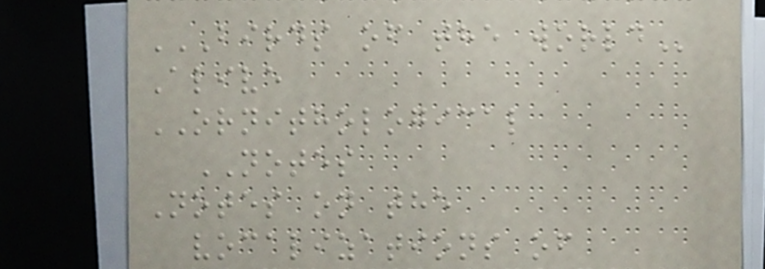BIRDS OF THE WORLD
Alive
ORNITHOLOGICAL
NOTES
Notes on the
vocalizations of
